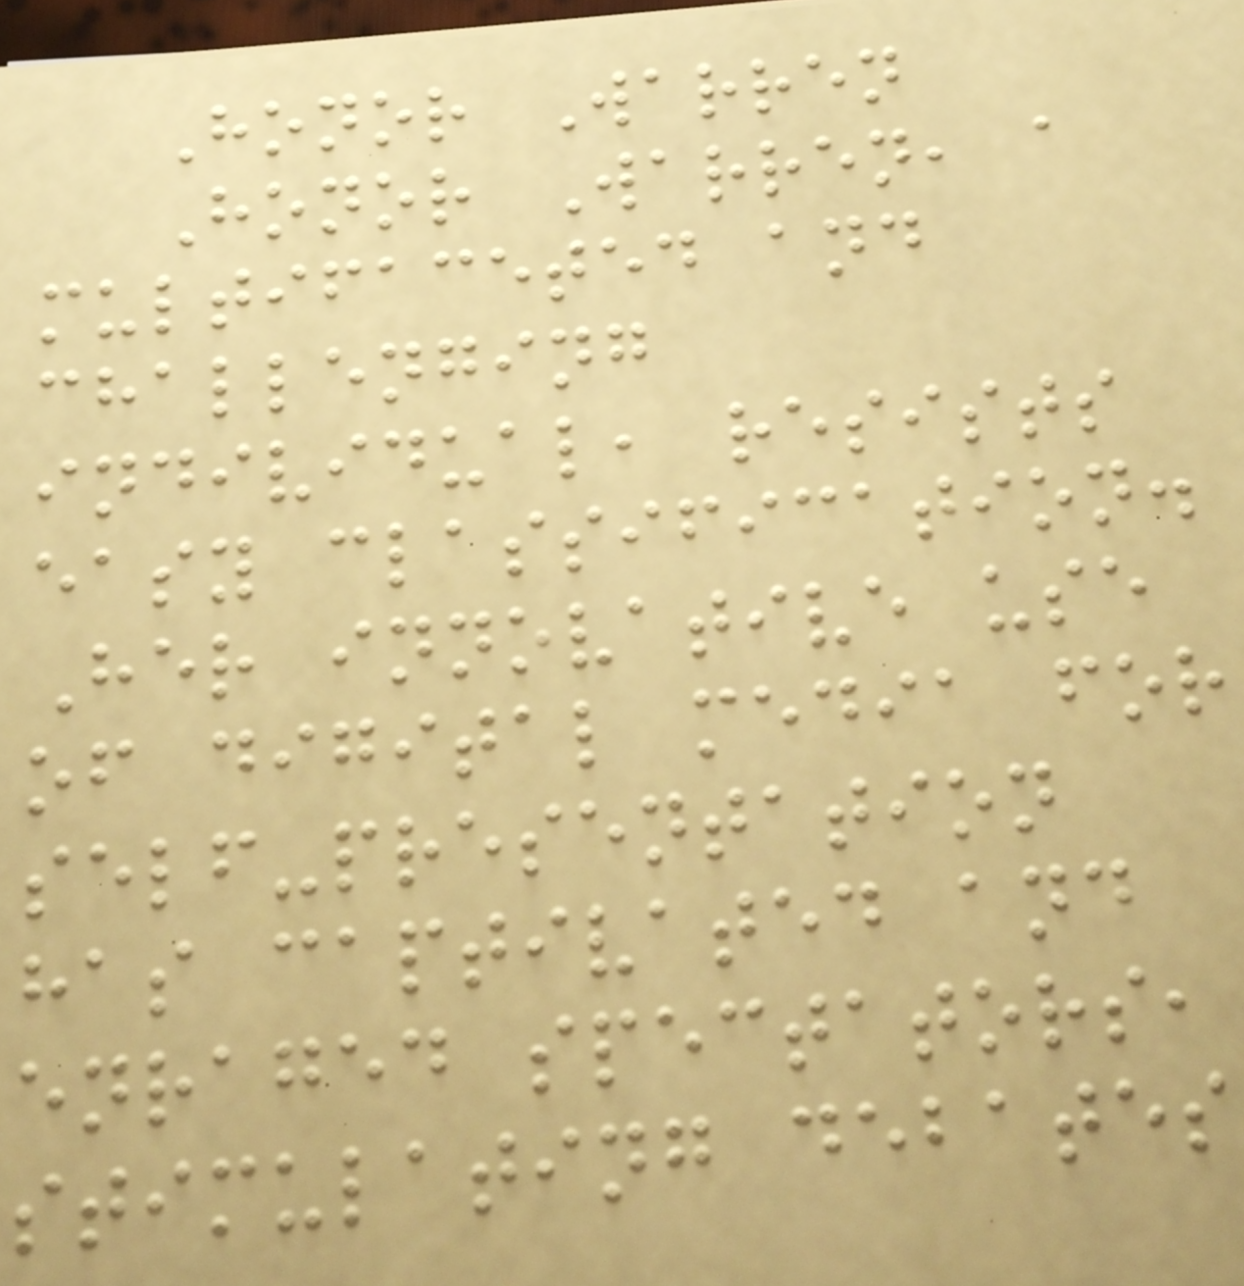Honor Warren
Honor Warren, a
multifaceted and
challenging
individual, resists
easy classification.
Her innovative use
of digital media for
self-presentation
has captivated and
enraged spectators,
stimulating debates
